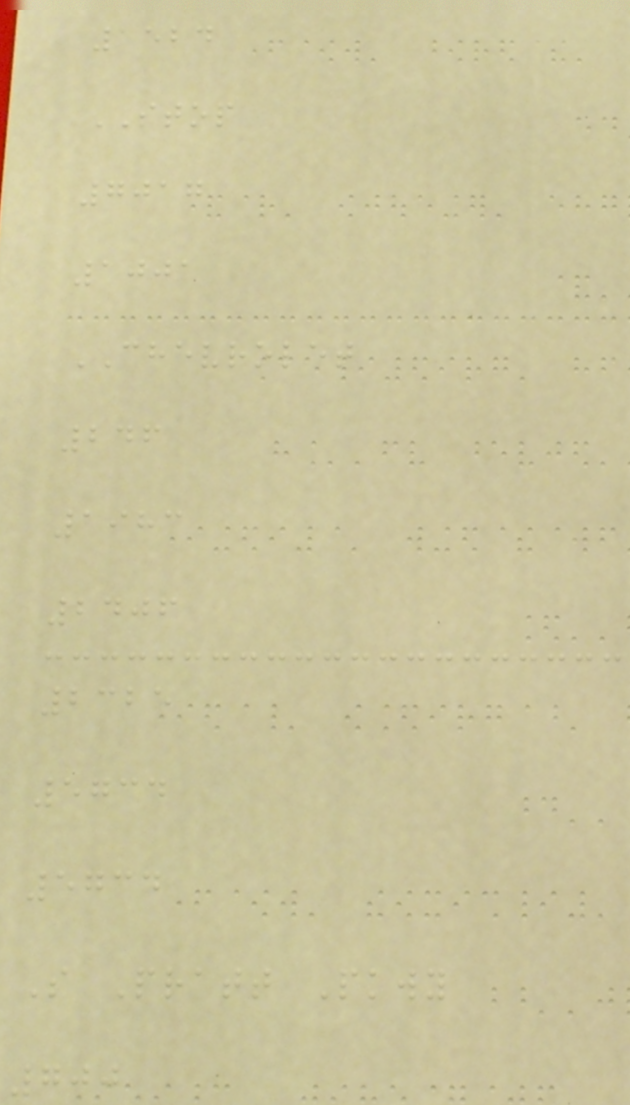1524
STOP
7017
1001
CHEVROLET
246
1983
2406
2325
5734
5734
S Pratt Pkwy
700
